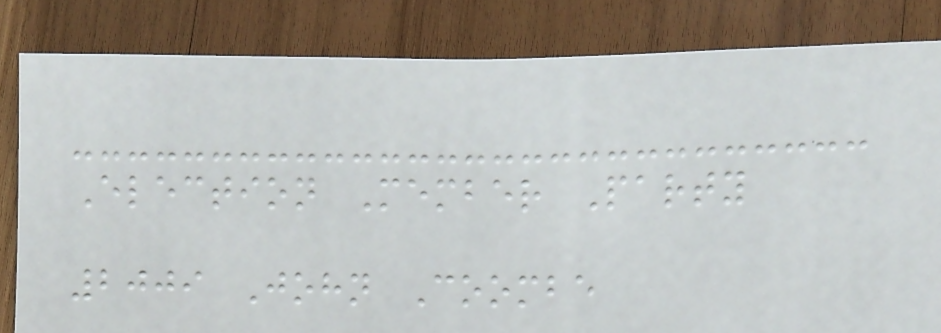Election Member Party
2009 John Coombe
